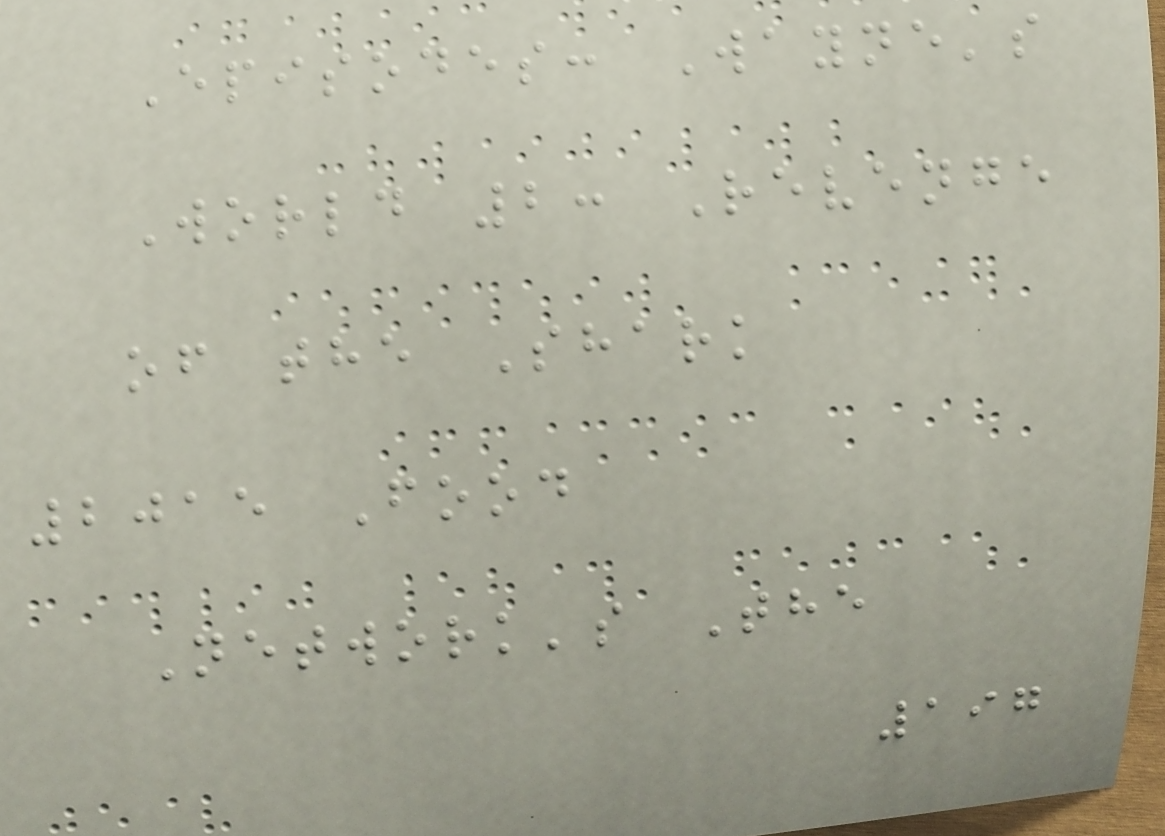Episodes: Wayne's
World 2: Revenge
of the Shark
2015 Food
Network's The
197
